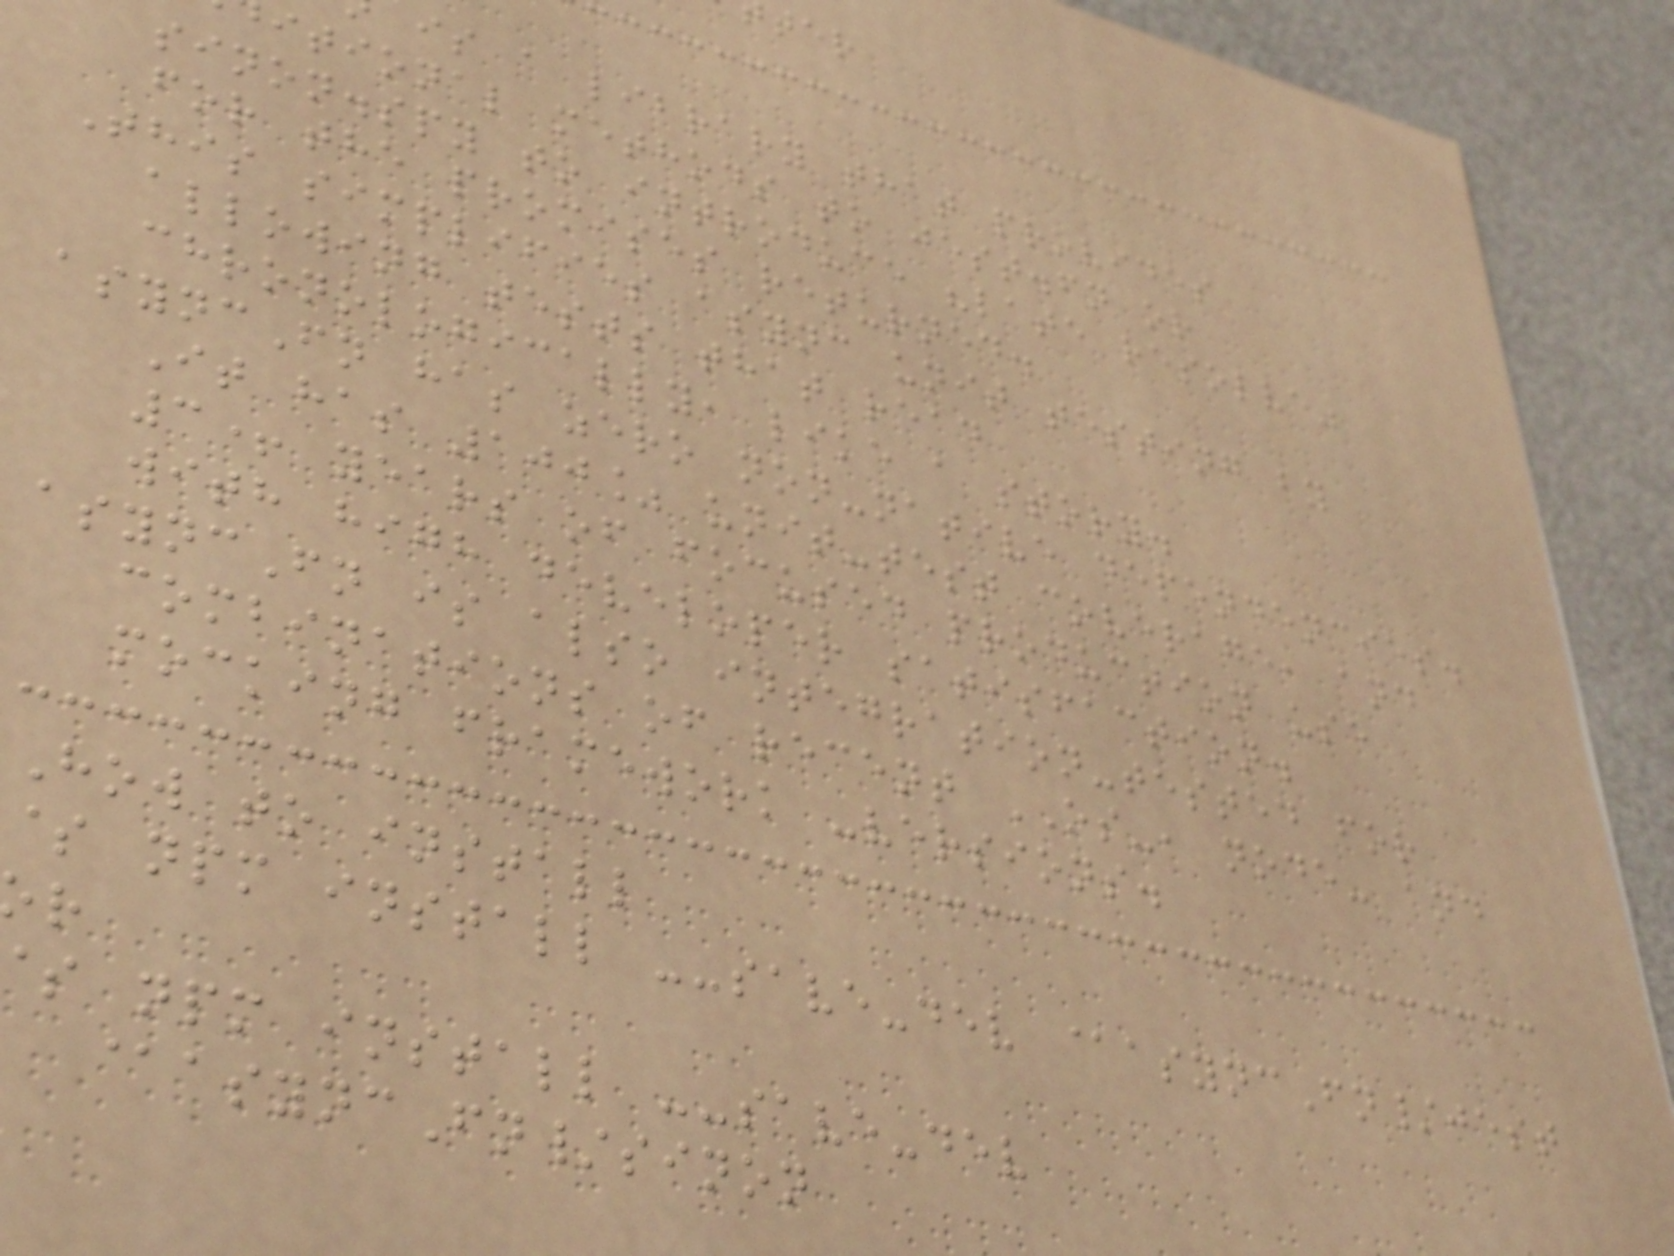is a library that provides
itional methods to jest.fn or
sinon.spy to introduce "late resolve"
for the promises returned.
This simplifies async unit testing by
allowing tests that read
chronologically, like a story.
asyncFn has zero non-native dependencies.
It has 100% unit-test coverage, and
3+ years of focused production use
with high developer satisfaction.
asyncFn is also integration-tested for
combinations of recent OS-, node- and
mocking framework -versions.
How to install
$ npm install --save-dev @asyncFn/jest
npm install --save-dev
@asyncFn/sinon
